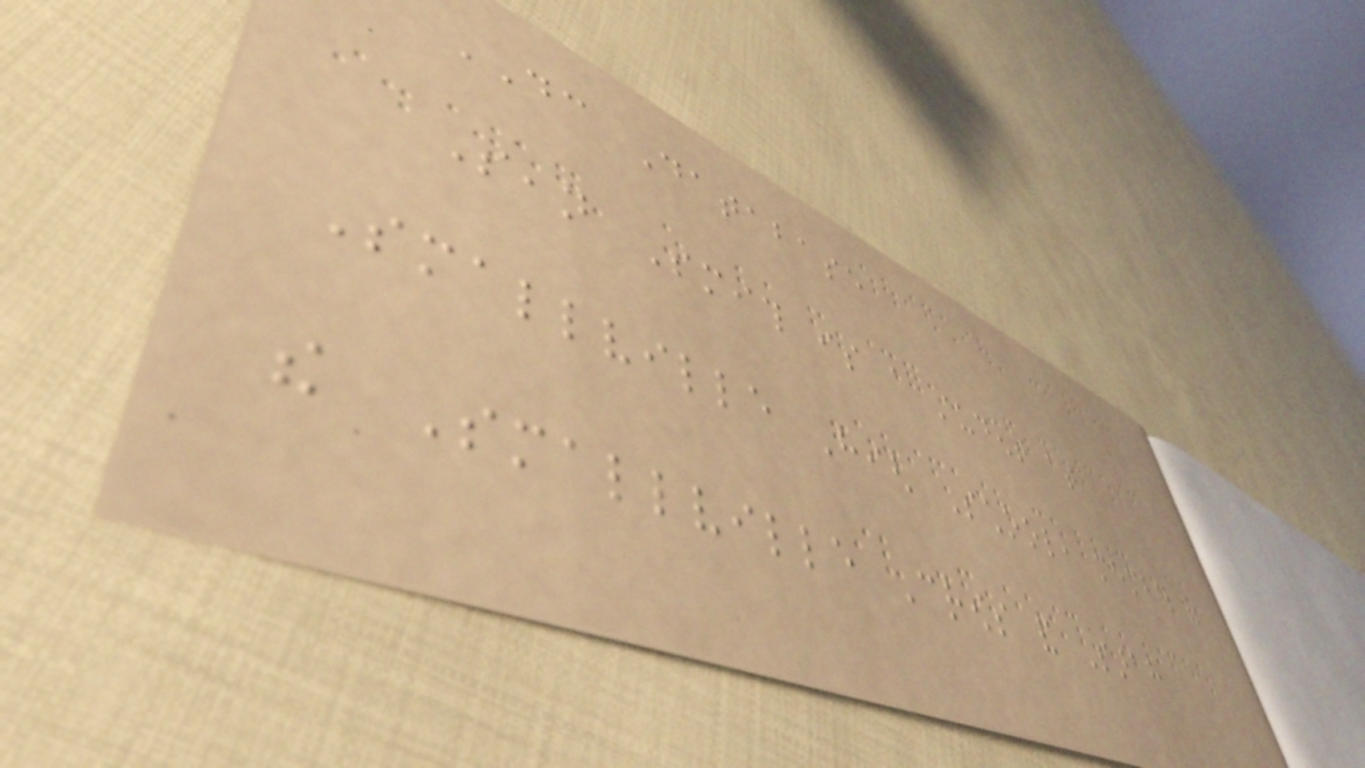DC Database
Sean Smith is a student at
Smallville High School, member of
the Smallville Crows and Sarah
